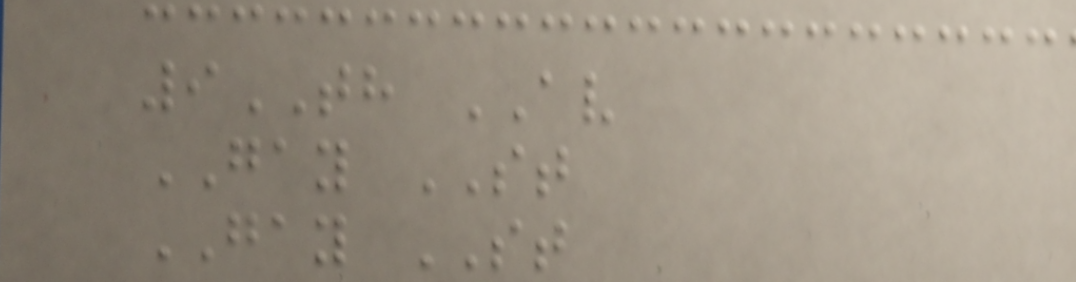9TH AV
GAY ST
GAY ST
